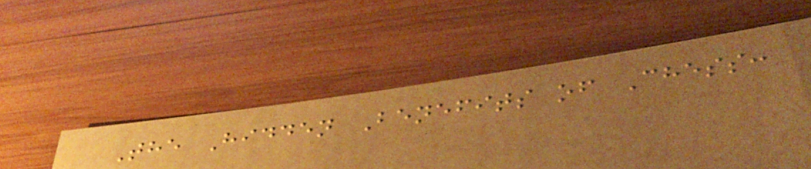The Hidden Benefits of Chess:
